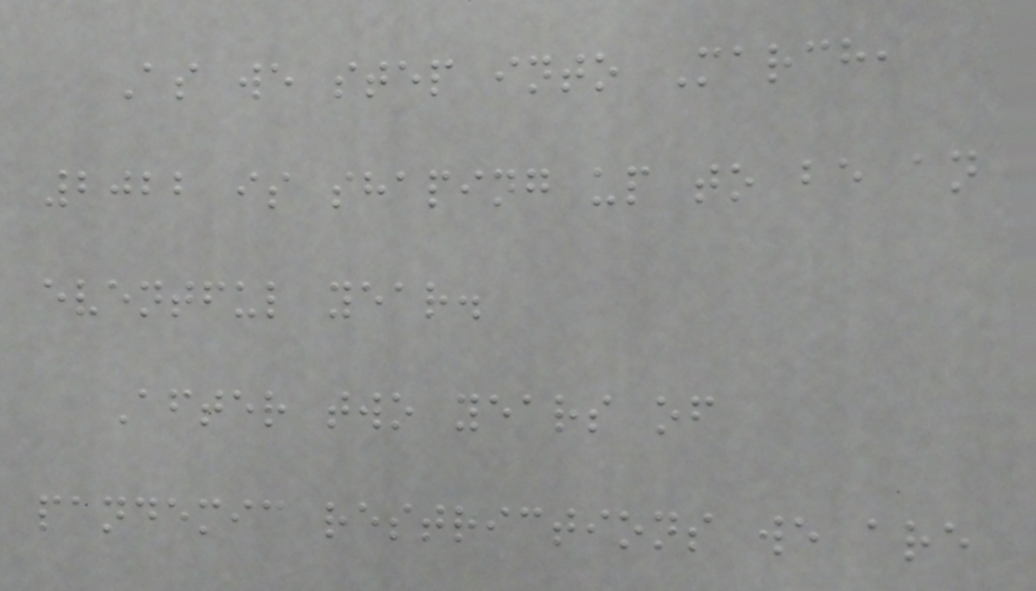As we step into March,
2022 is shaping up to be an
eventful year.
After two years of
pandemic restrictions we are
